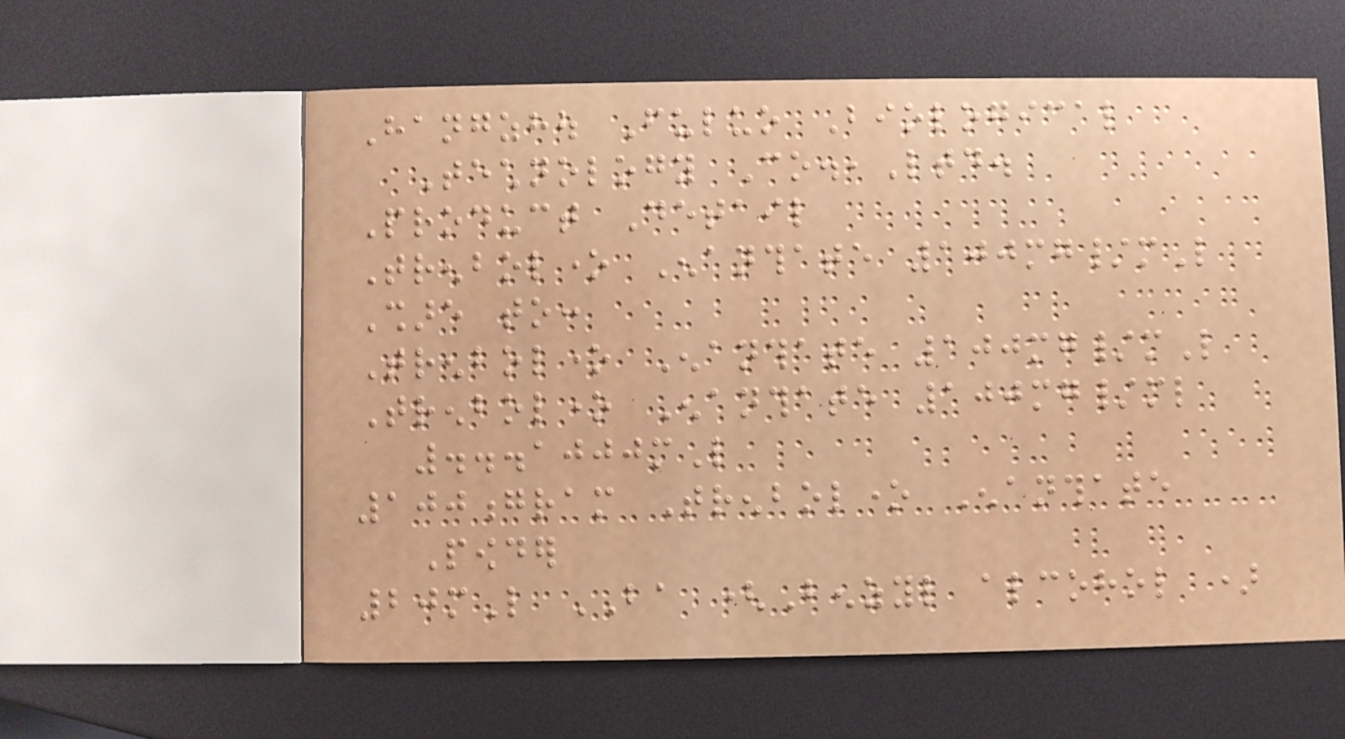Hangzhou Fuluo Biological
Technology Co.,Ltd.
Product Detail
Trenbolone Enanthate 100mg/mL
Share to:
Trenbolone Enanthate 100mg/mL
Trenbolone Enanthate 100mg/ml
...1000mL
100gram Trenbolone Enanthate
Powder
20mL BA (Benzyl alcohol )
